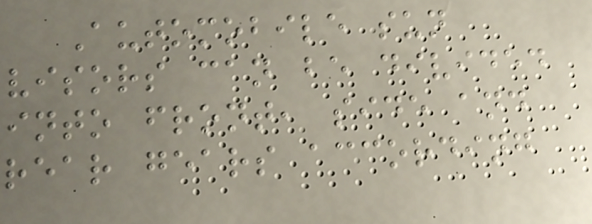Automobile sun
visors can be divided
into front, side and
rear gears according
